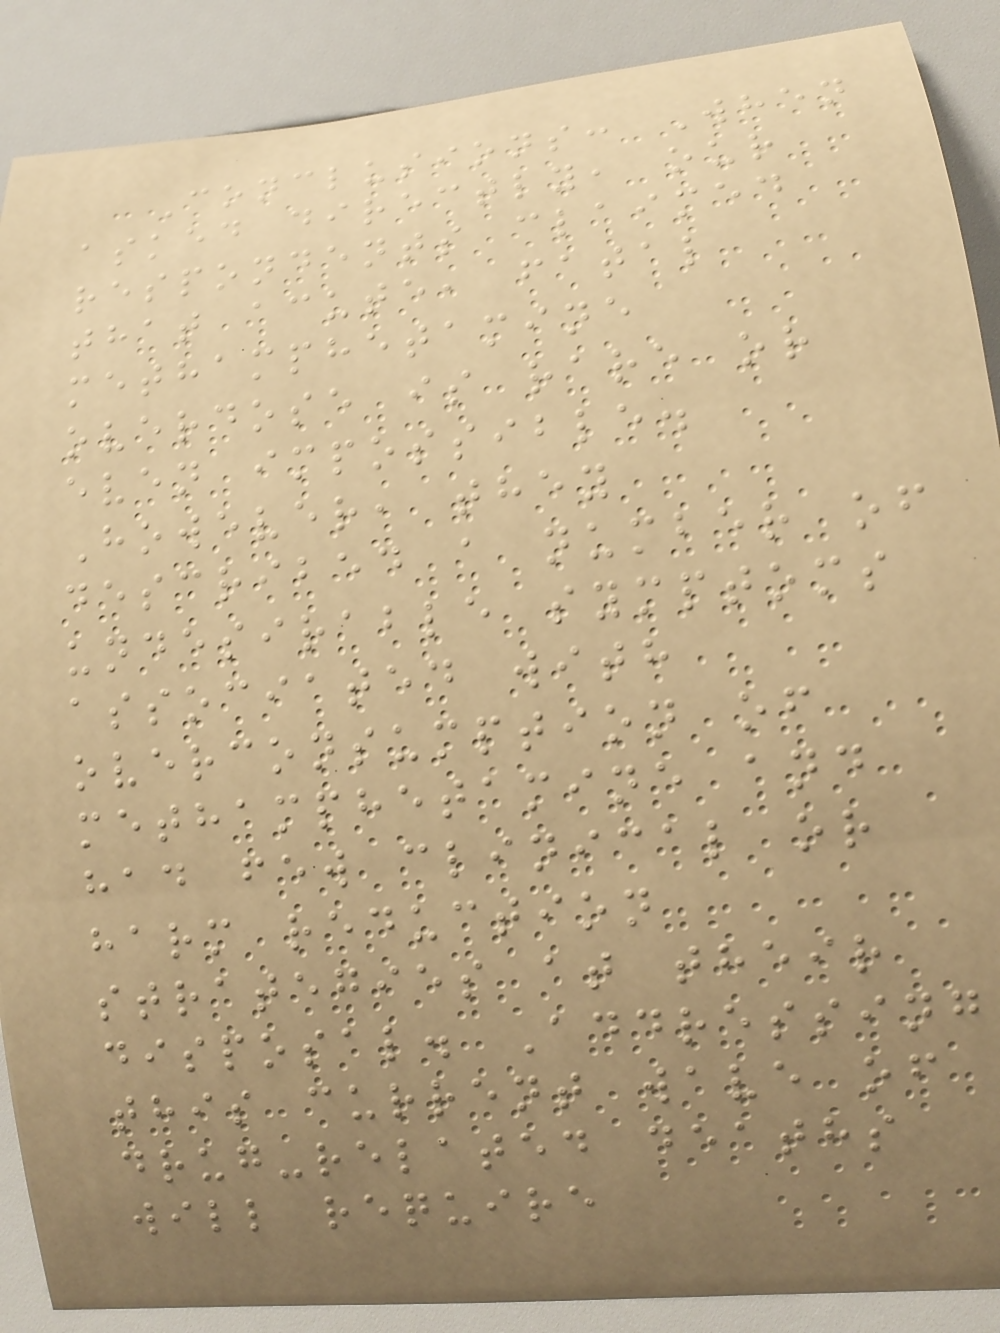Conclusions: When
asked directly, our
respondents claimed
that acute, fatal
methamphetamine
overdose is rare or
even impossible.
However, they
described a number of
undesirable symptoms
associated with
overconsumption of
methamphetamine and
had few clinical or
harm reduction
strategies at their
disposal. Addressing
this current wave of
drug-related deaths
will require
